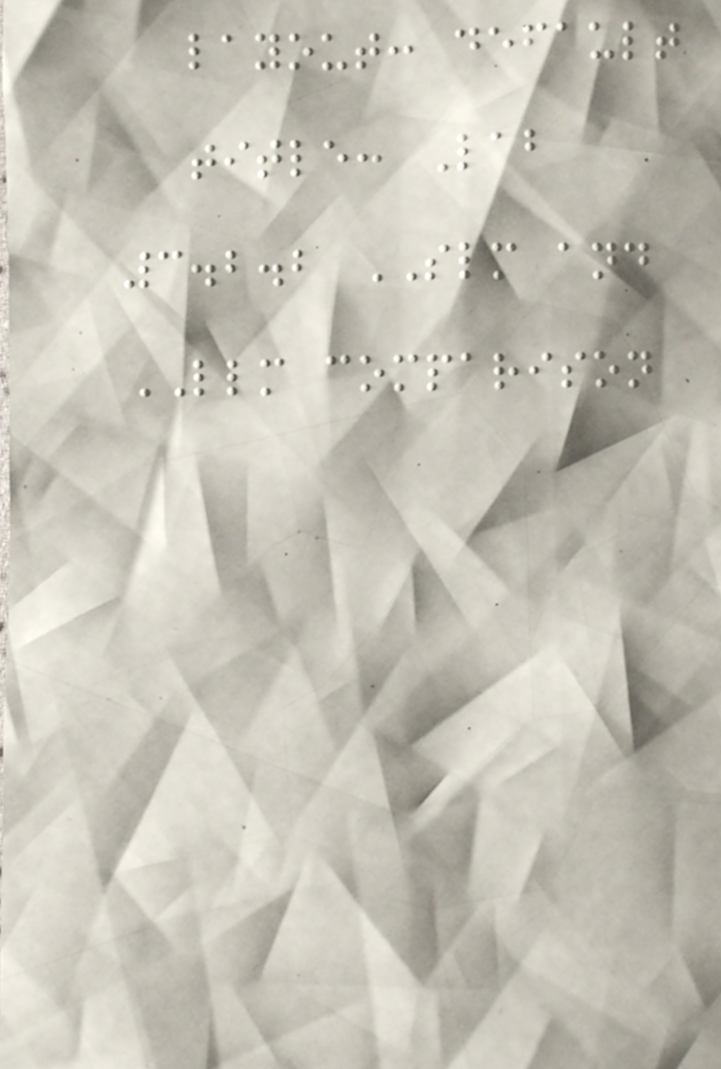layout: default
title: Lab
3.2.2 SLM and
LLM comparison
